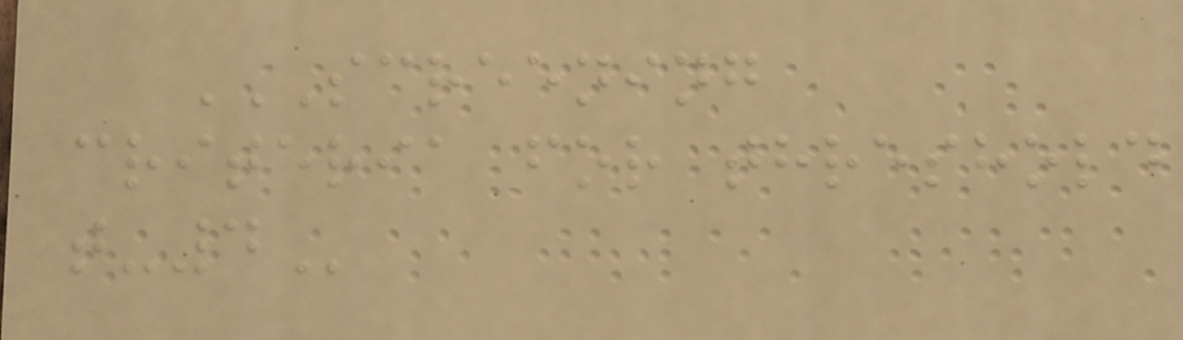SCREENING
CRITERIA FOR THRESHOLD
T-4
